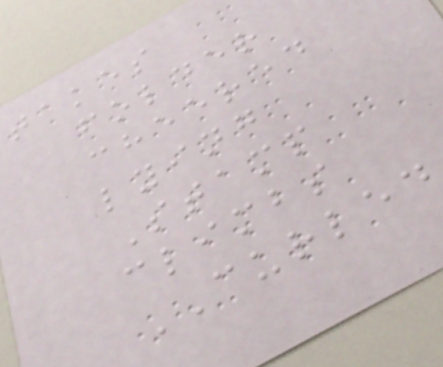takes
folder
cheered
lying
Stamp
climbs
CURLED
